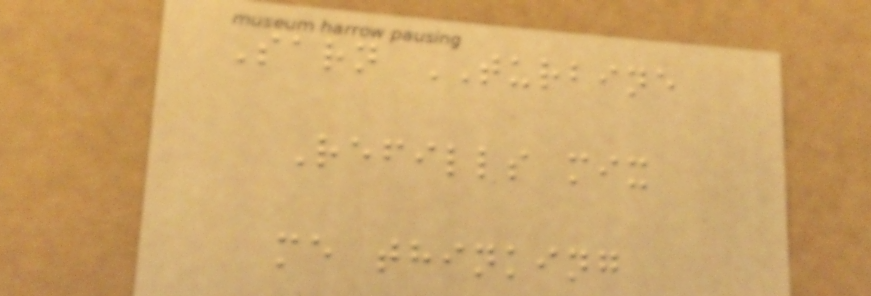Sarn TURBINE
Refills mix
me thinking
